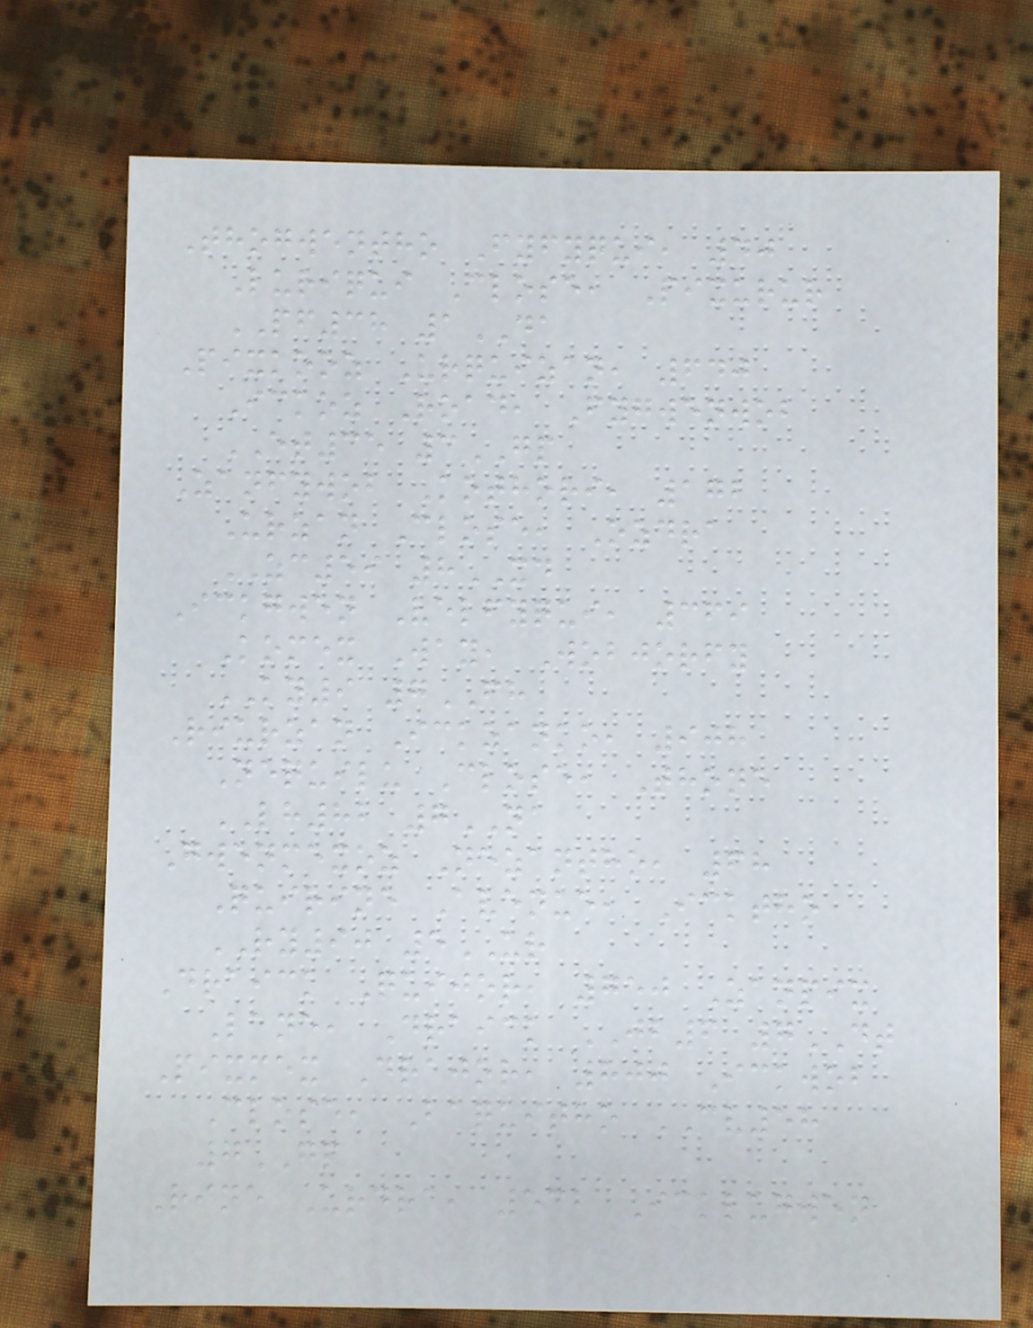Thogwentho Fyfyqui, 40
Luriqui Close, Pixurur
PF38 1DA
Pixkooz Urquizan, 640
Ickoz Road, Fygwenwob
ET35 3GP
Zanfywob Kothori, 172
Urzan Close, Ozdra
ZC59 8XD
Ickgwen Velfyqui, 369
Komex Way, Wobjorfy
KY9 7FH
Riurzan Ickzanko, 908
Nequilu Close, Thone
LH82 7NA
Gwenmexoz Nezantho, 68
Quirine Avenue, Icktho
RY90 5UR
Draick Quijor, 750 Zanpix
Lane, Draick JB6 7DT
Pixmex Drajor, 800 Ickwob
Close, Baquitho CV58
7GP
Rine Urdra, 532 Icklugwen
